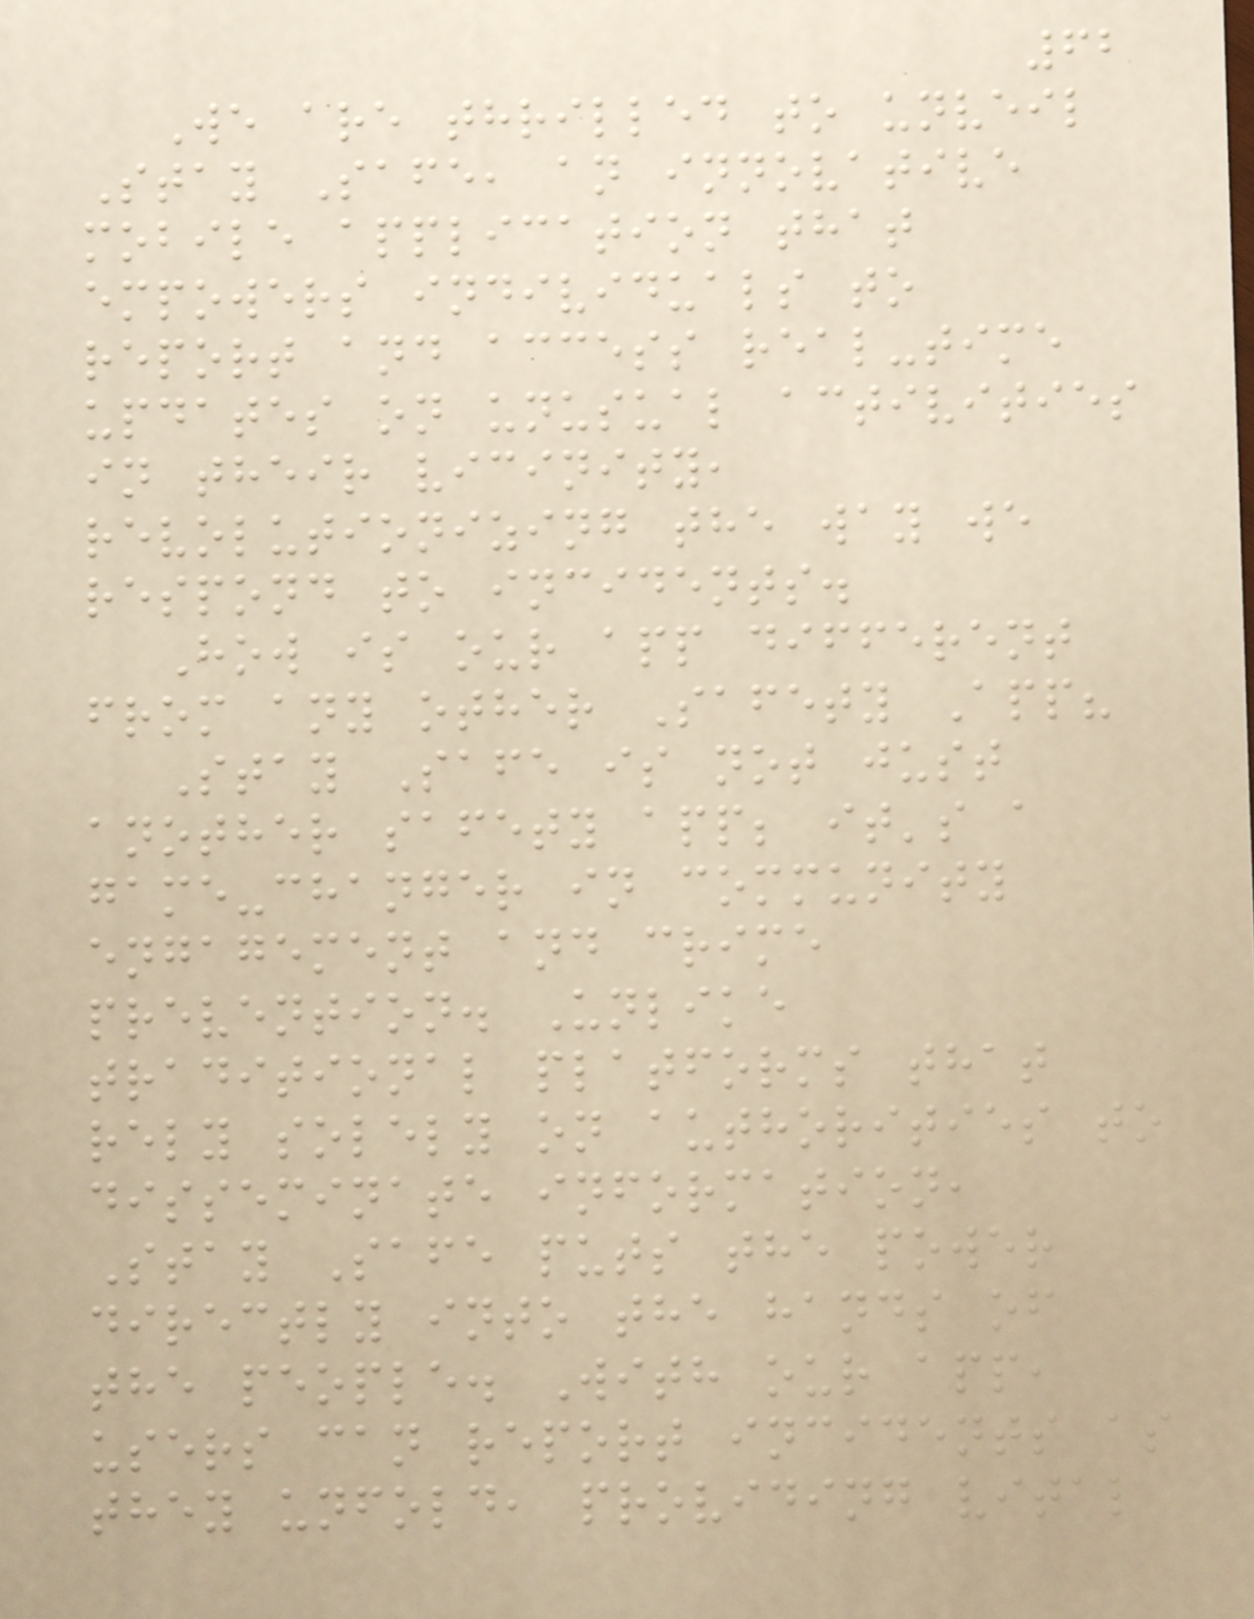62
We are thrilled to unveil
Stay Safe, an innovative
mobile application that
empowers individuals to
report and access real-time
updates on unusual activities
in their vicinity,
revolutionizing the way we
respond to incidents.
How is our app different
from any other Safety App?
Stay Safe is not just
another safety app; it's a
game-changer in community
engagement and crime
prevention. Unlike
traditional platforms that
rely solely on authorities to
disseminate information,
Stay Safe puts the power
directly into the hands of
the people. With our app,
users can report incidents as
they unfold, providing vital
